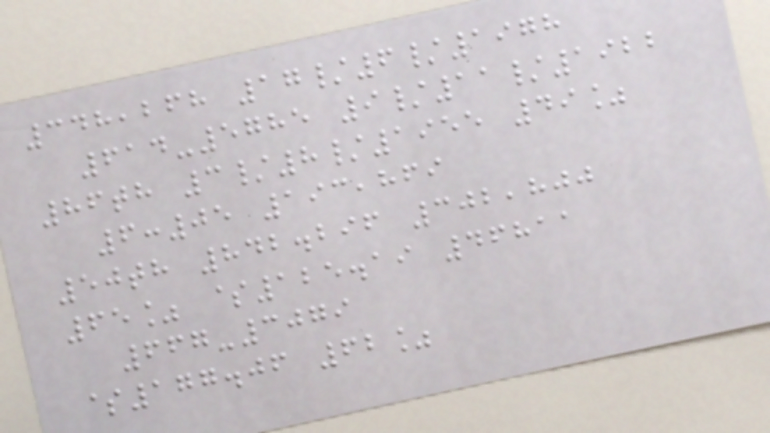348,268 17/6/1978
614-5785 9/11/1922
86th 3/8/1955 49%
6:05 193,869
50th 842.296 302,800
65% $125.19 46811
667-3079
$177.06 62%
